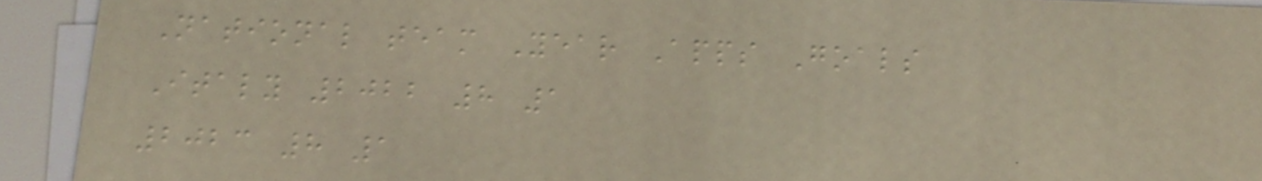National team Year Apps Goals
Italy 2022 8 1
2023 8 1
